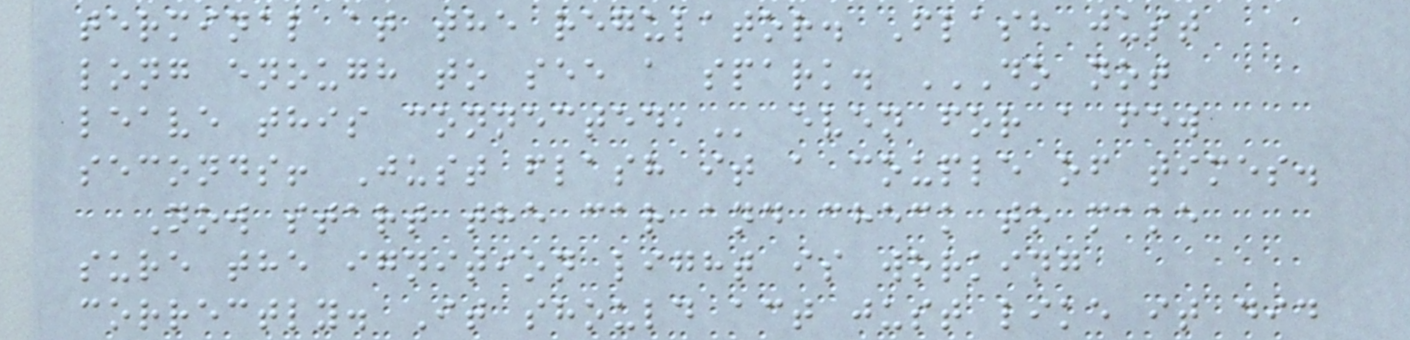terminal at the regulator. Flash just
long enough to see a spark. DO NOT
LEAVE THIS CONNECTED, even for a few
seconds! Just flash it a couple of times.
Now start the car and check to make
sure the ignition light is working
correctly. It should act just like it did
